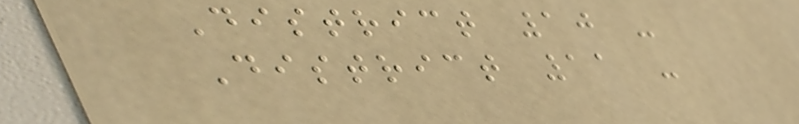District 10 -
District 11 -
